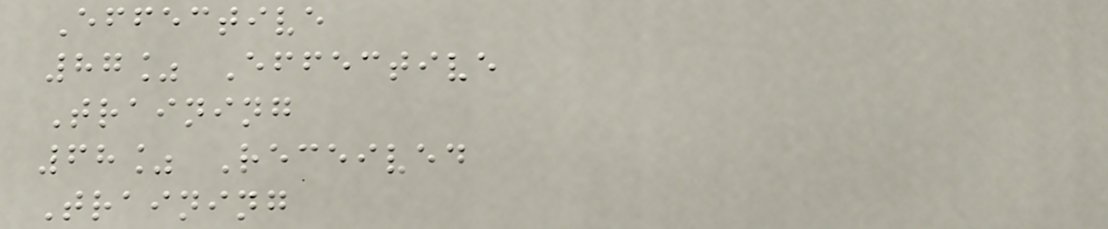Effective
87% Effective
Training
68% Received
Training
